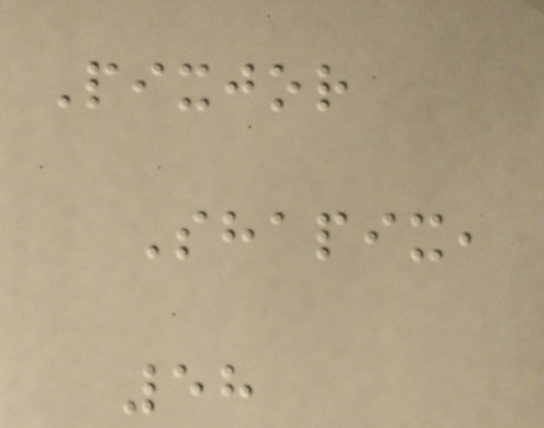Pixjor
Shapix,
58
